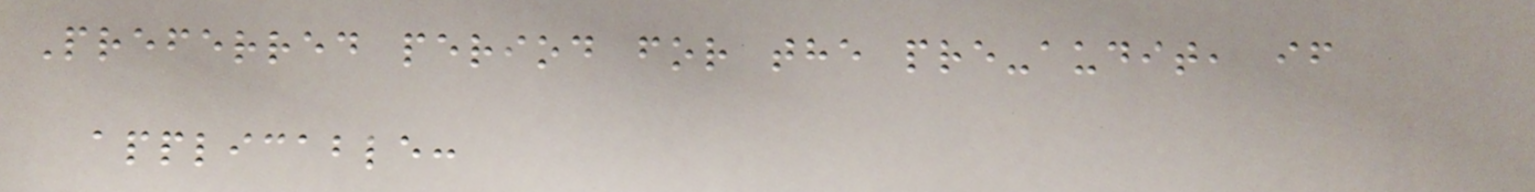Preferred period for the pre-audit, if
applicable:
